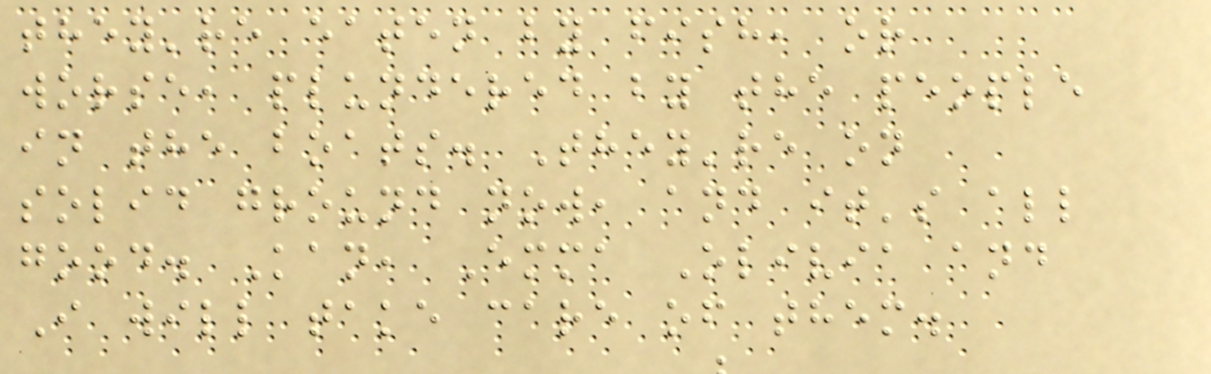they're eaten by fish, or
worse, plundered by the people
in the boats. They're on
solid ground now, and it's all
good. Kan, Emma Olivia and
I will take care of them.
